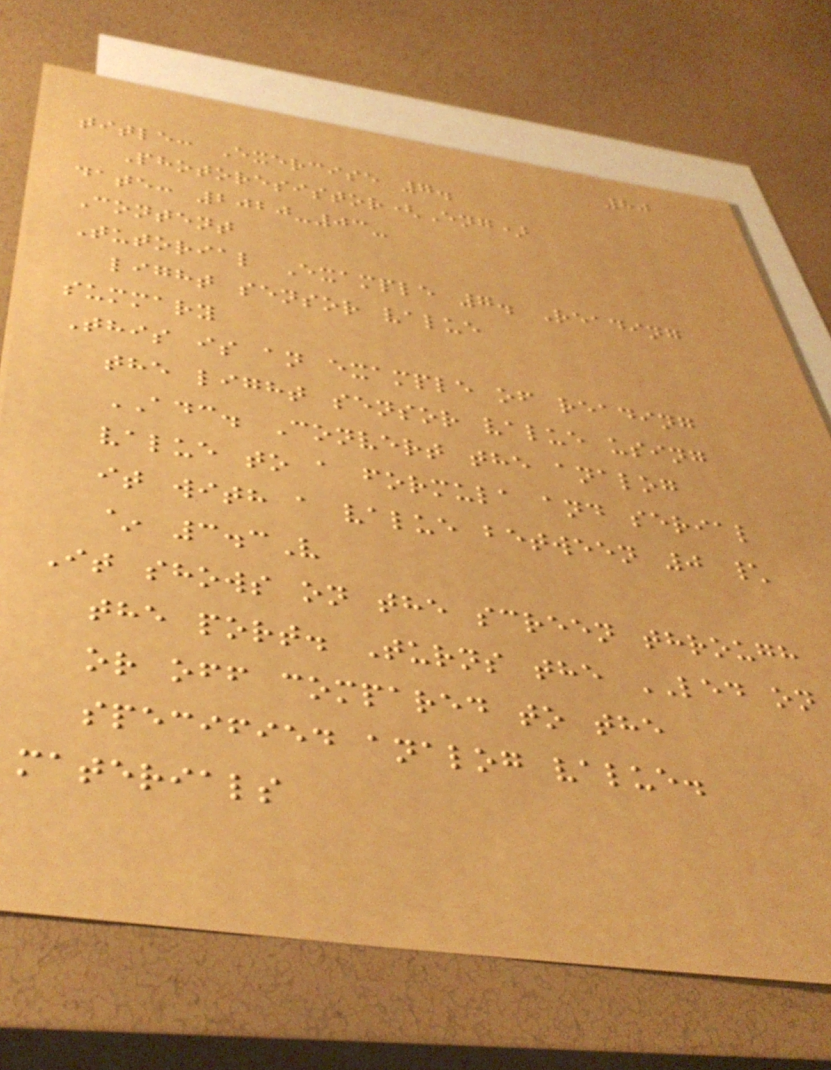80
title: Exercise 7.
Photoresistor(Eng)
date: 2020-03-
Content
Tutorial Example 7. Reading
light sensor value
summary
This is an example of reading
the light sensor value using
ADC. Convert the analog
value to a formula and serial
it with a value between 0 \
~ 3.3V
It shows on the screen through
the port. Turns the LED on
or off compared to the
specified analog value.
materials
